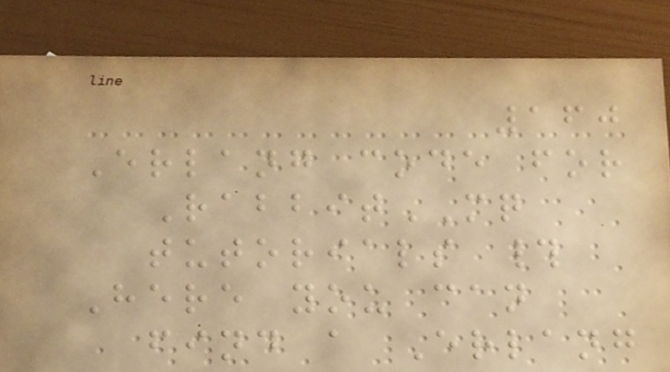160
Erlang code for
RabbitMQ
tutorials #
Here you can
find a Erlang
